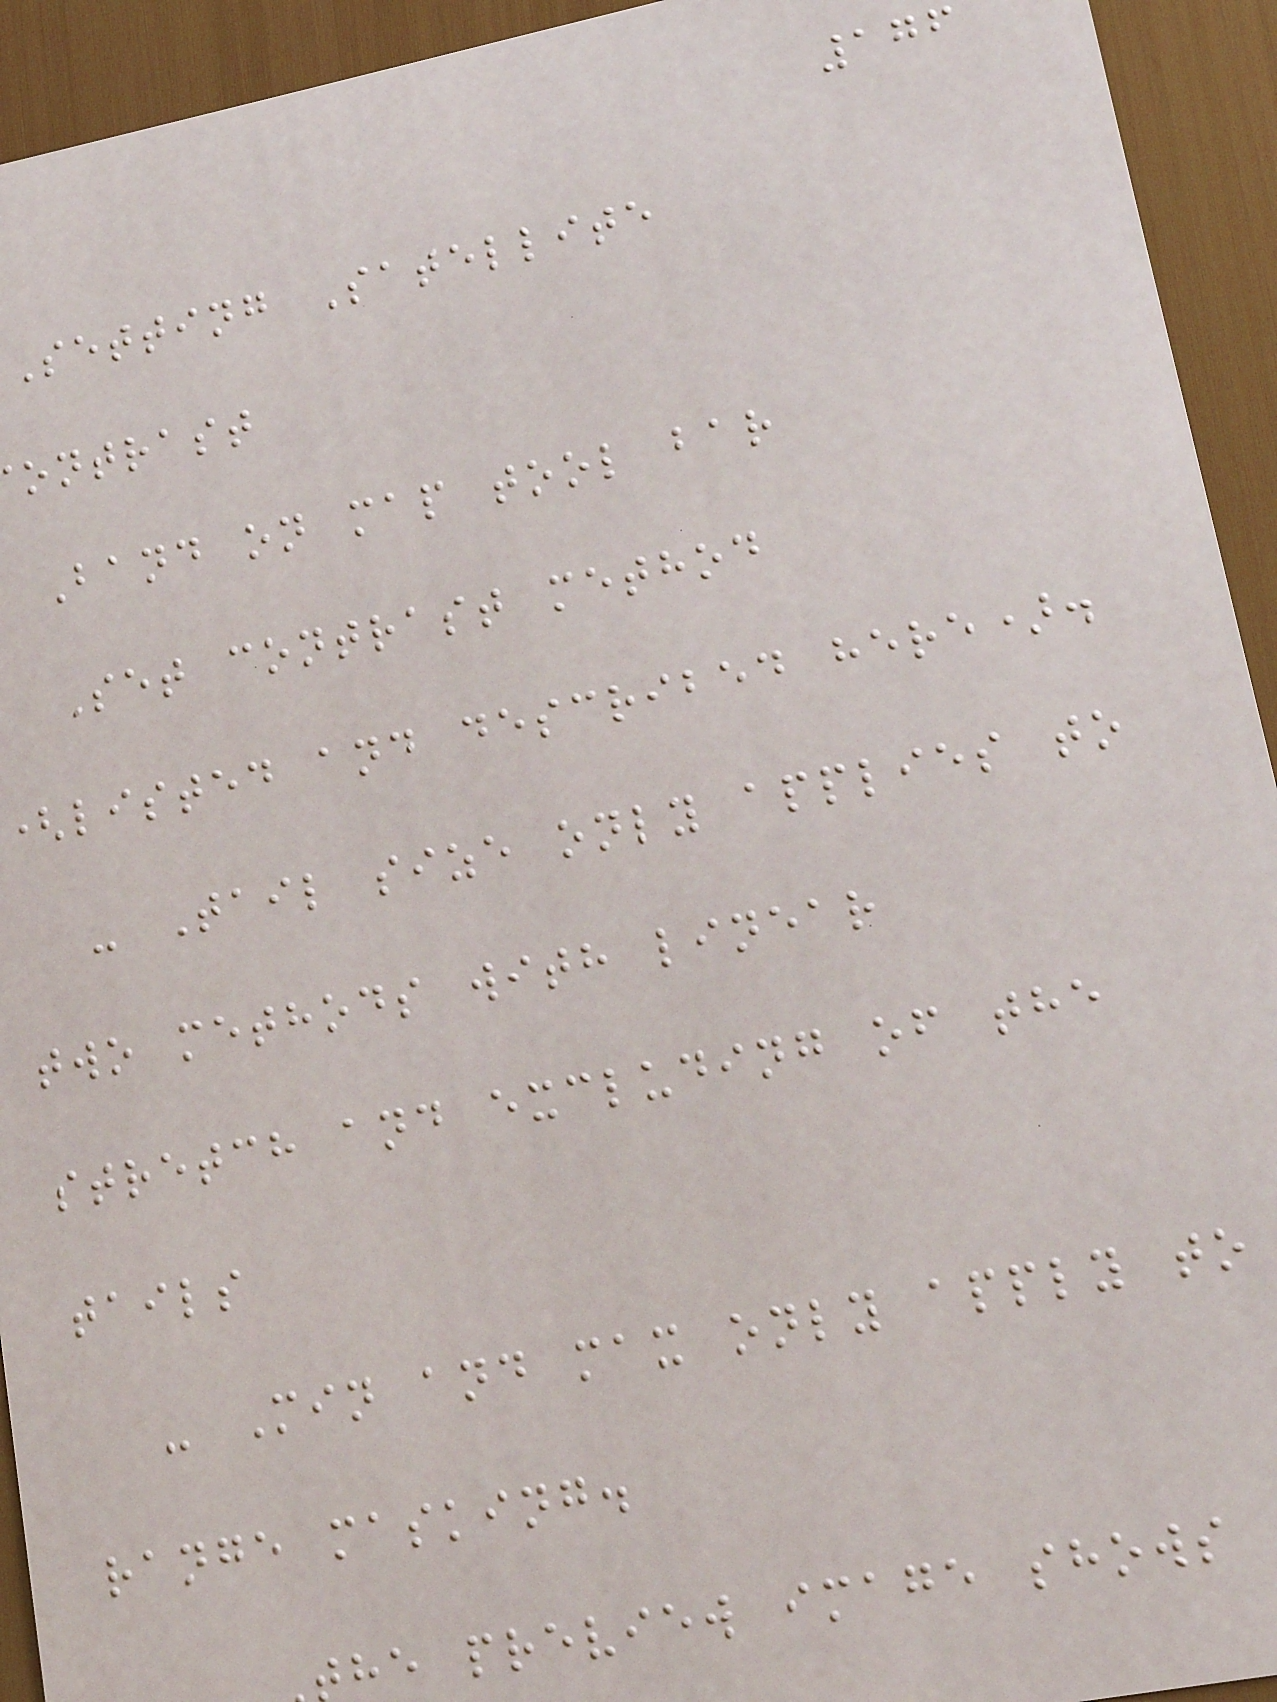176
Setting Satellite
ontrast
Band on map tool bar
Set contrast method
(listed and described here).
- Tail size only applies to
two methods with linear
stretch and excluding of the
tails
- Min and max only apply to
range masking.
he preview image shows
